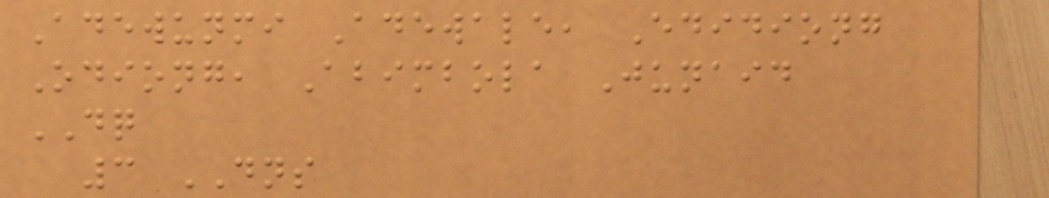Adewunmi Adewale, Edidiong
Odiong, Abimbola Junaid
DQ
3 DNS
